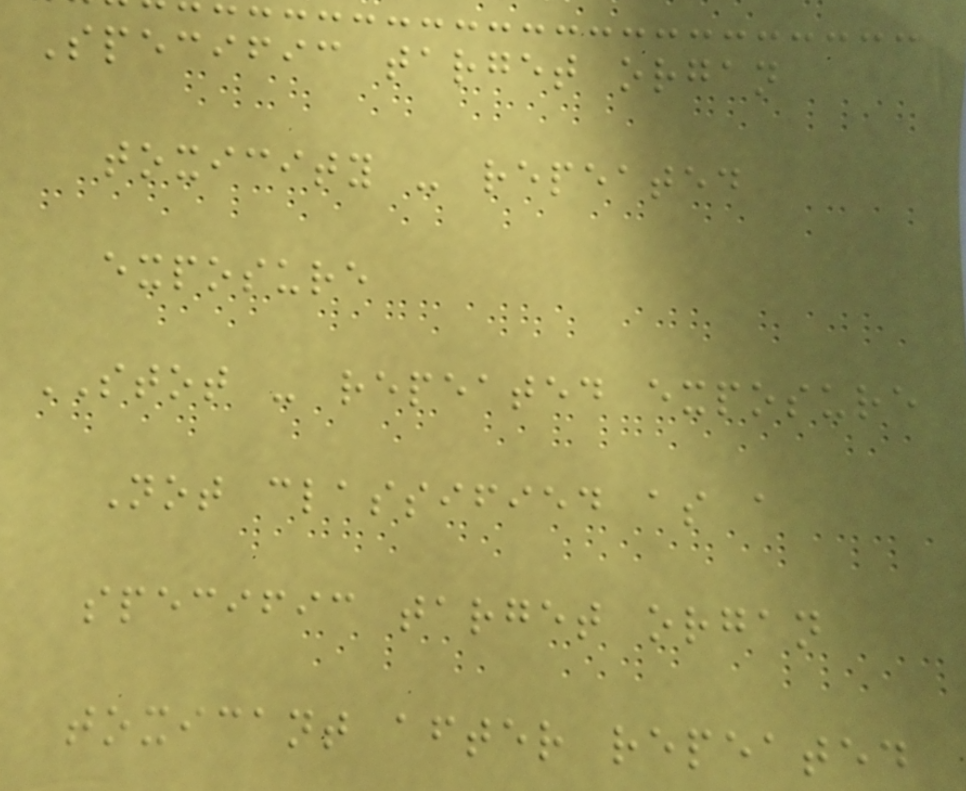Specific target organ
toxicity - repeated
exposure
STOT - repeated exposure
Not classified as a
specific target organ
toxicant after repeated
